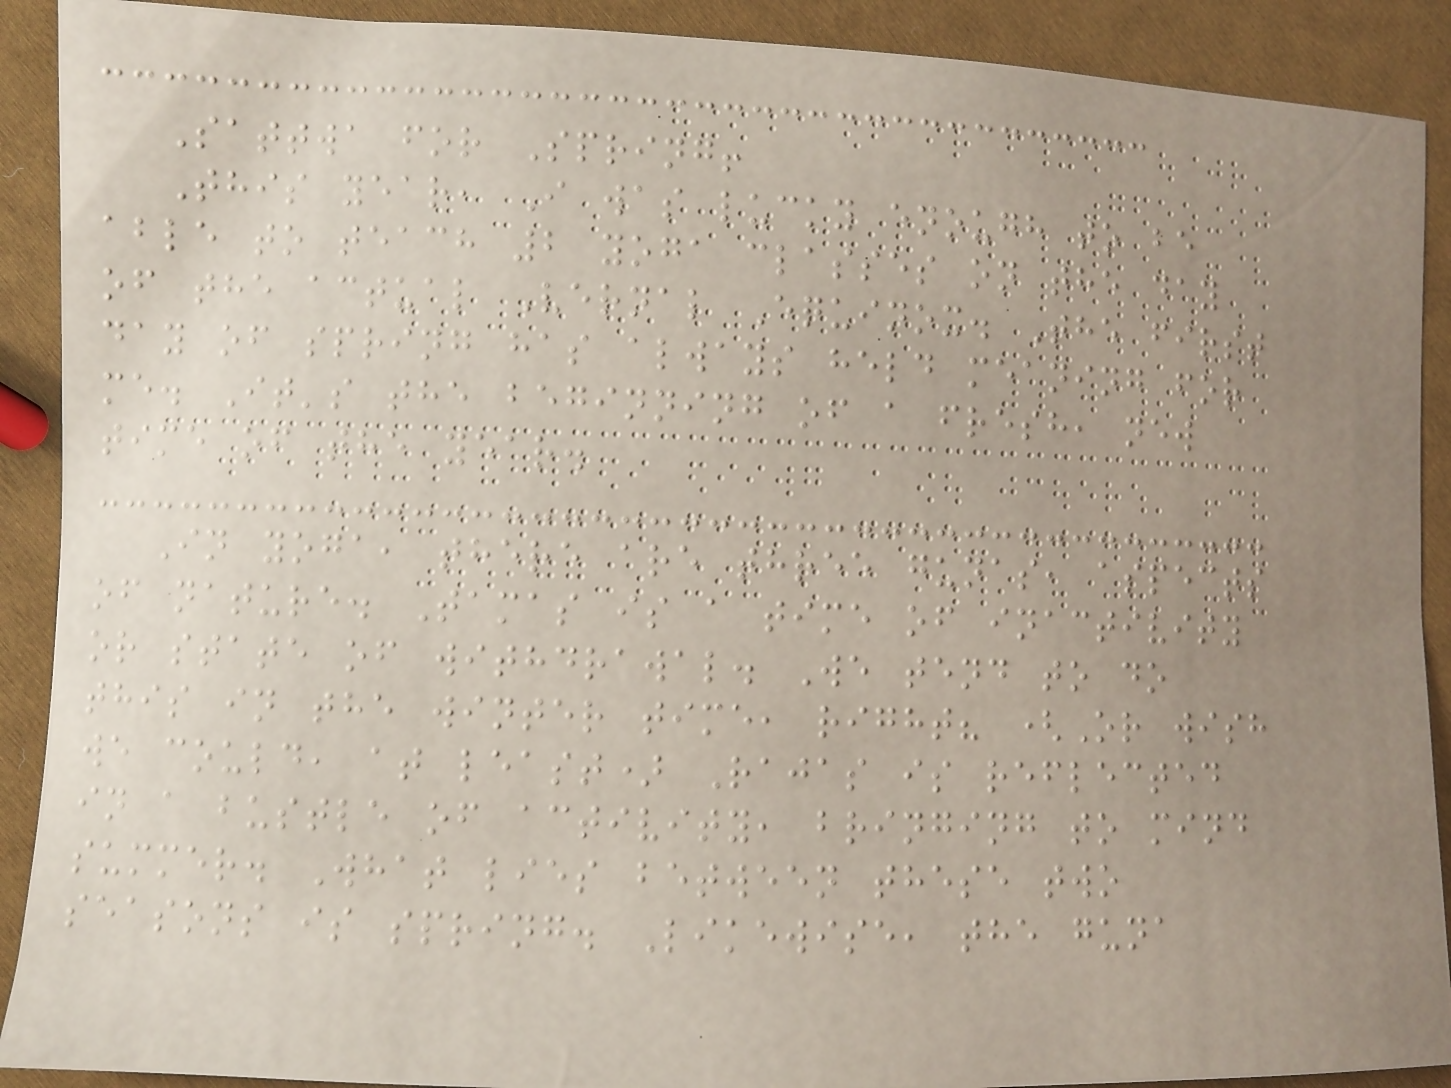Sattwa for Spring!
This year, I was lucky enough to be
able to teach 2 yoga classes on the day
of the actual Vernal Equinox. The first
day of spring has always held meaning for
me. It's the beginning of a fresh, new
time of the year.
In yoga, there are three gunas, aspects
of nature. Tamas is a time of inactivity
or state of withdrawal. We tend to do
this in the winter time, right? (Or wish
we could, at least) Rajas is reflected
in a bustle of activity, bringing to mind
summer. What lies between these two
seasons is spring. Likewise, the guna
